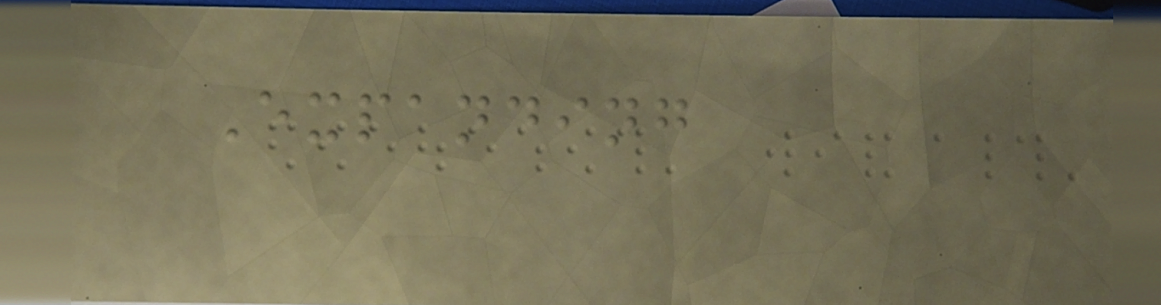Expanding
